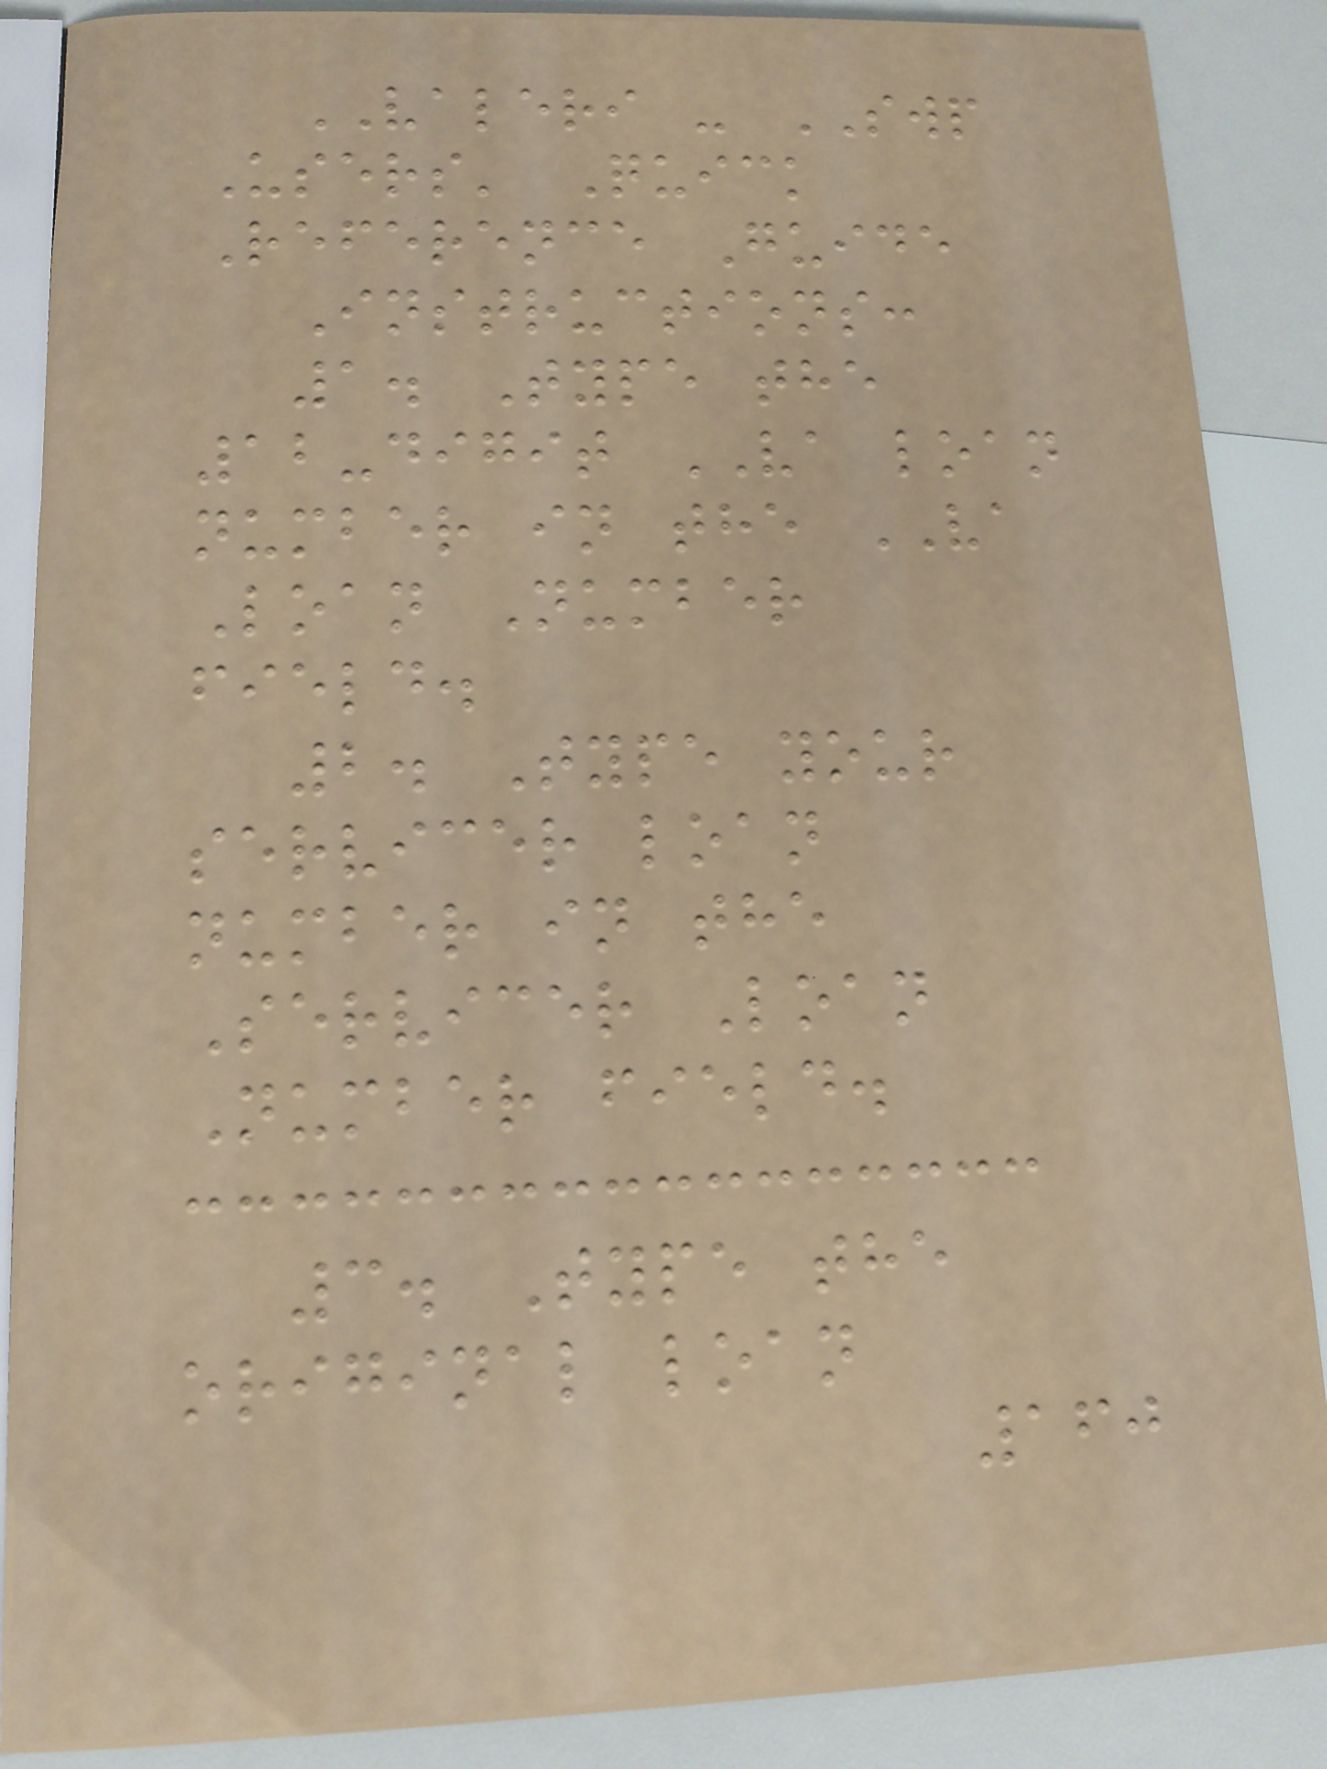VALERI - SWP
Users' Quick
Reference Guide
Instructions:
1. Type the
12-digit VA loan
number in the VA
Loan Number
field.
2. Type your
servicer loan
number in the
Servicer Loan
Number field.
3. Type the
original loan
160
